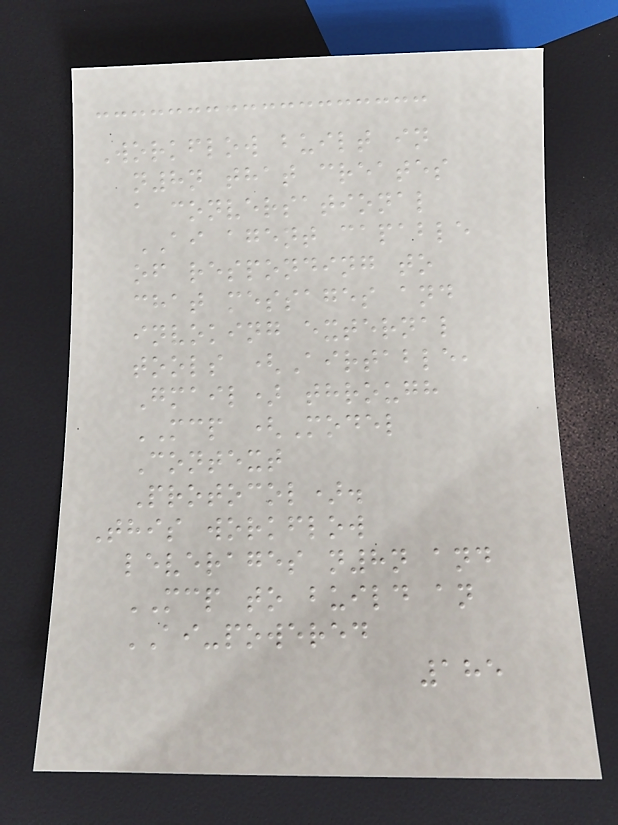Workflow built in
n8n that creates
a conversational
AI agent capable
of responding to
chat messages and
invoking external
tools (Airtable,
Gmail) through
MCP (Model
Context
Protocol).
This workflow
leverages n8n and
MCP to build an
AI-powered
185
